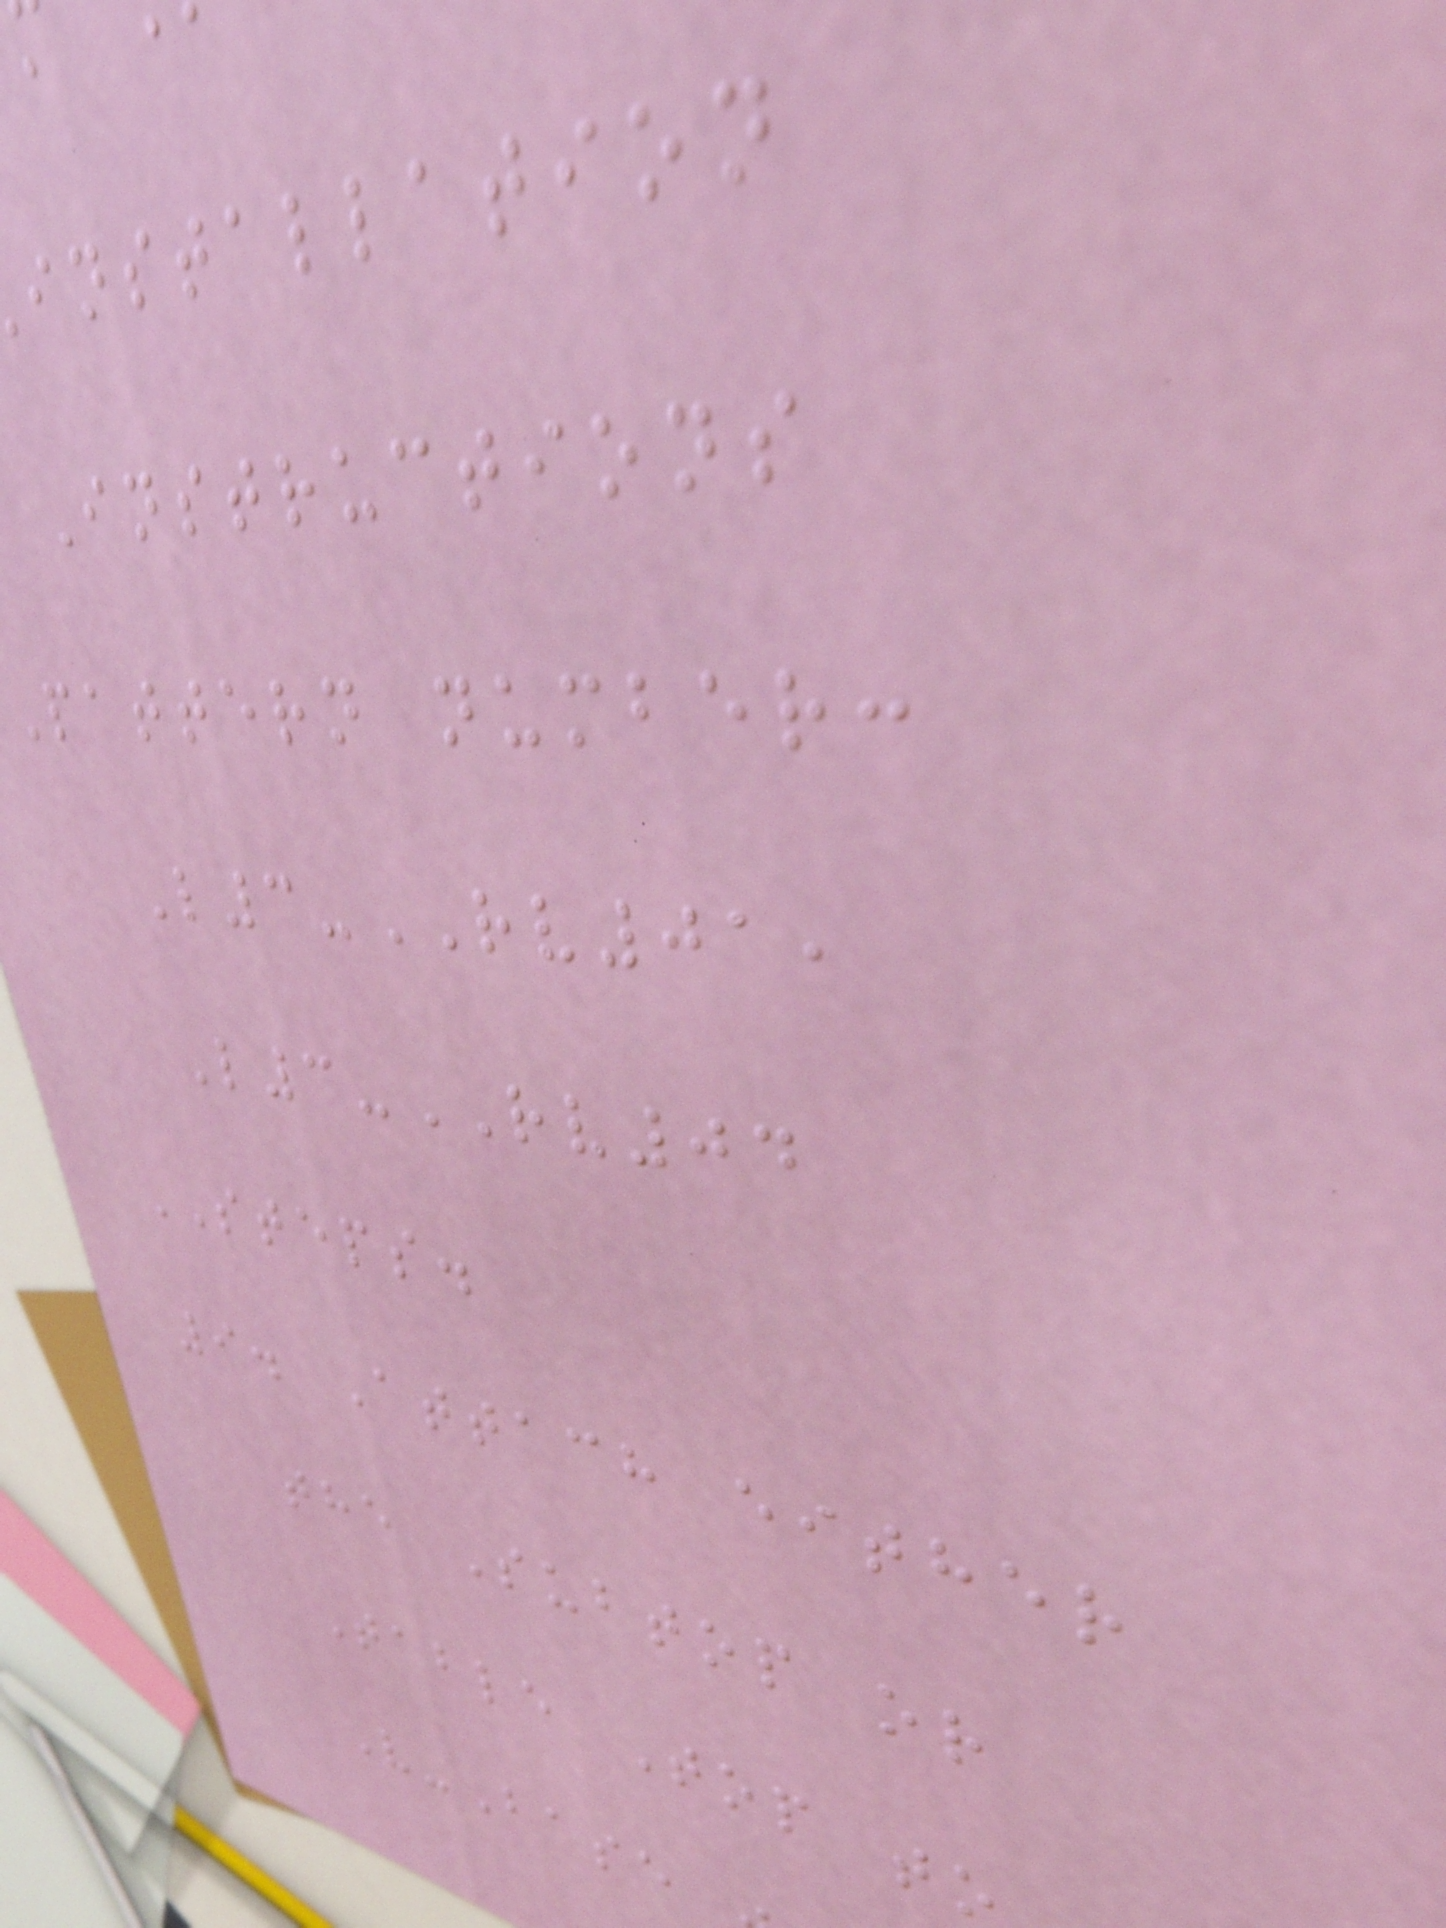installation
Instructions
Pattern number:
L3-RV01,
L3-RV04
STEPS.
9. Attach either
the Subtop or
Table Top to
V-Base
